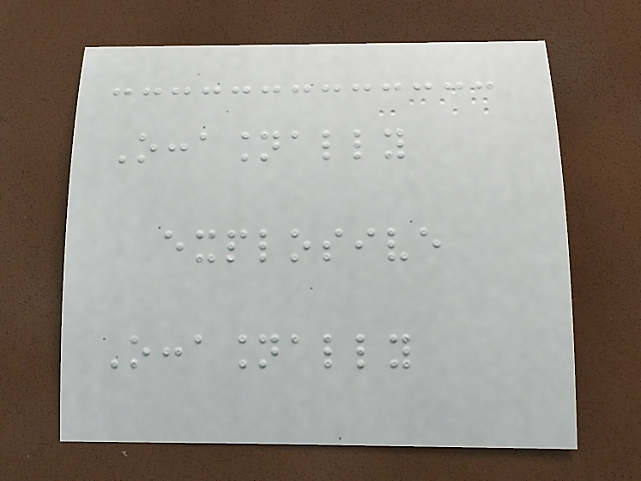Occasionally
explosive
Occasionally
